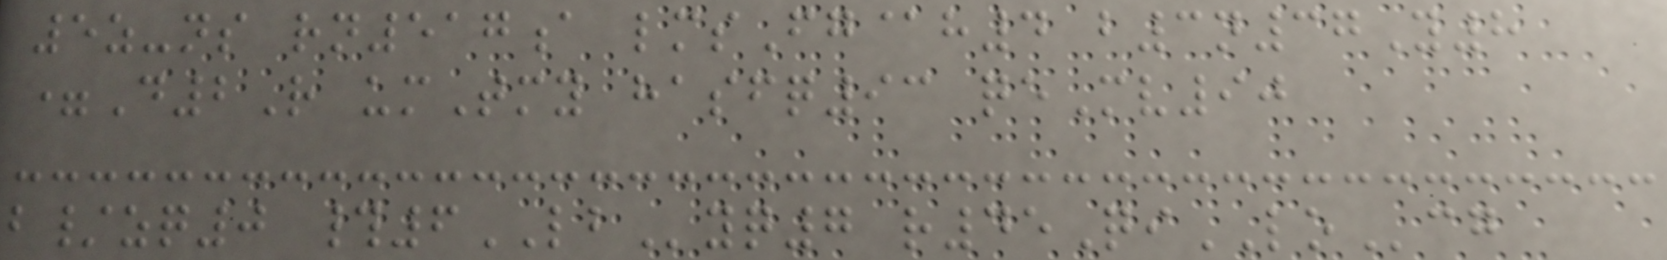5z-ns rn517a lmsFg@h4 b3n37Y8
=D2R umTmy hasfq93 qeMv90
b/zq0 #6LByq7 r45QiLOcg
